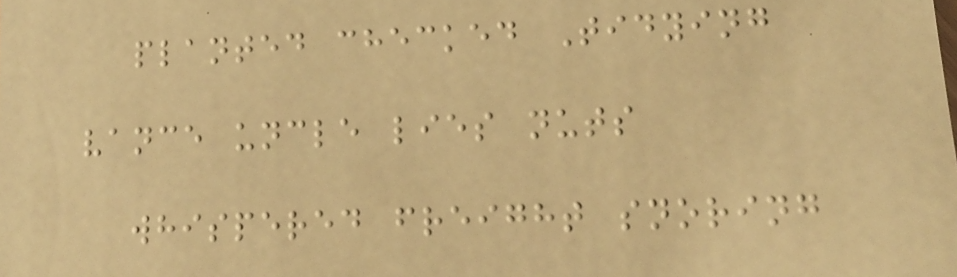planted checked Tidying
vance uncle lies nuts
whispered freight snoring
